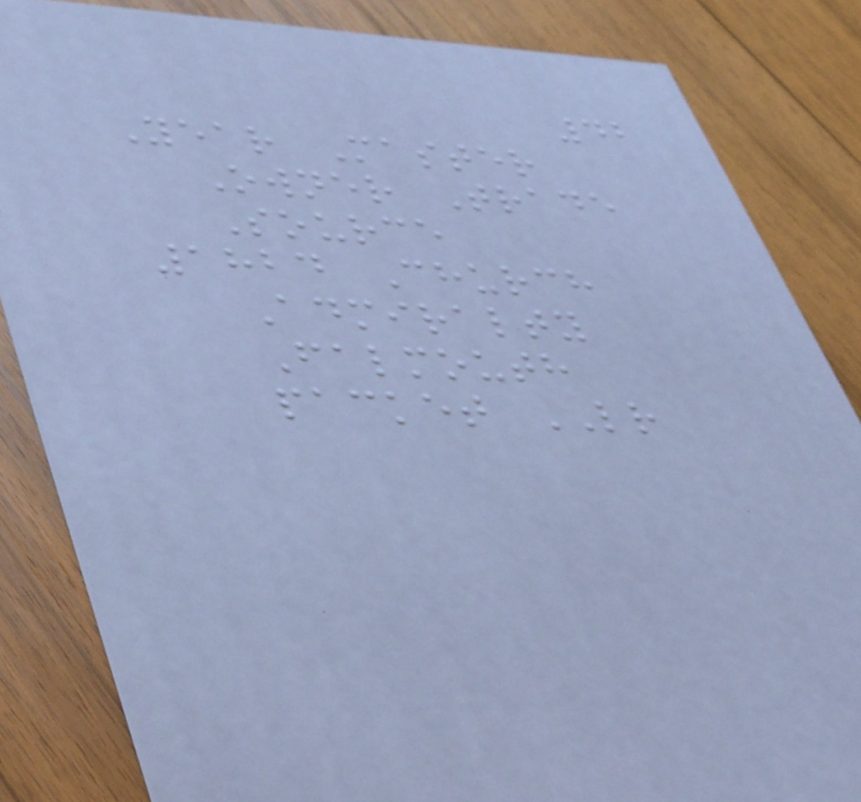42
Year Master
Owner Trade
Source
1824 Church
Admiralty
Falmouth
packet LR
